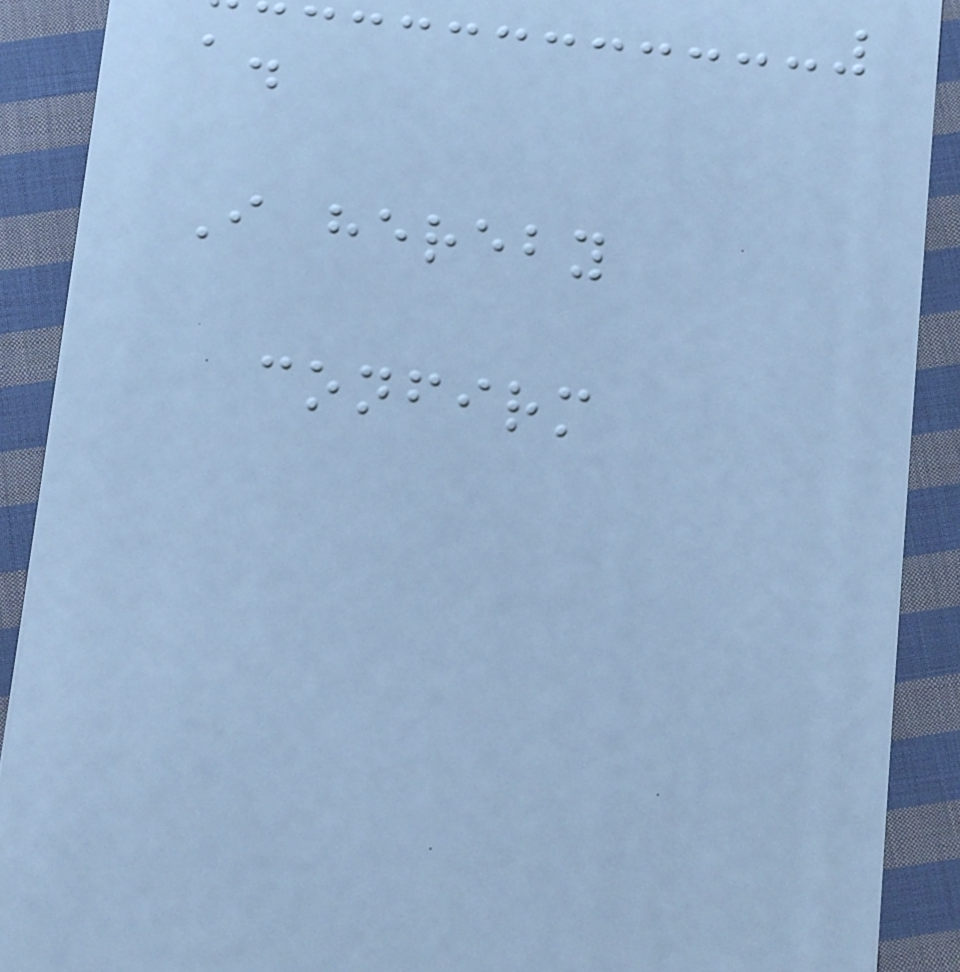a.
I hereby
confirm
